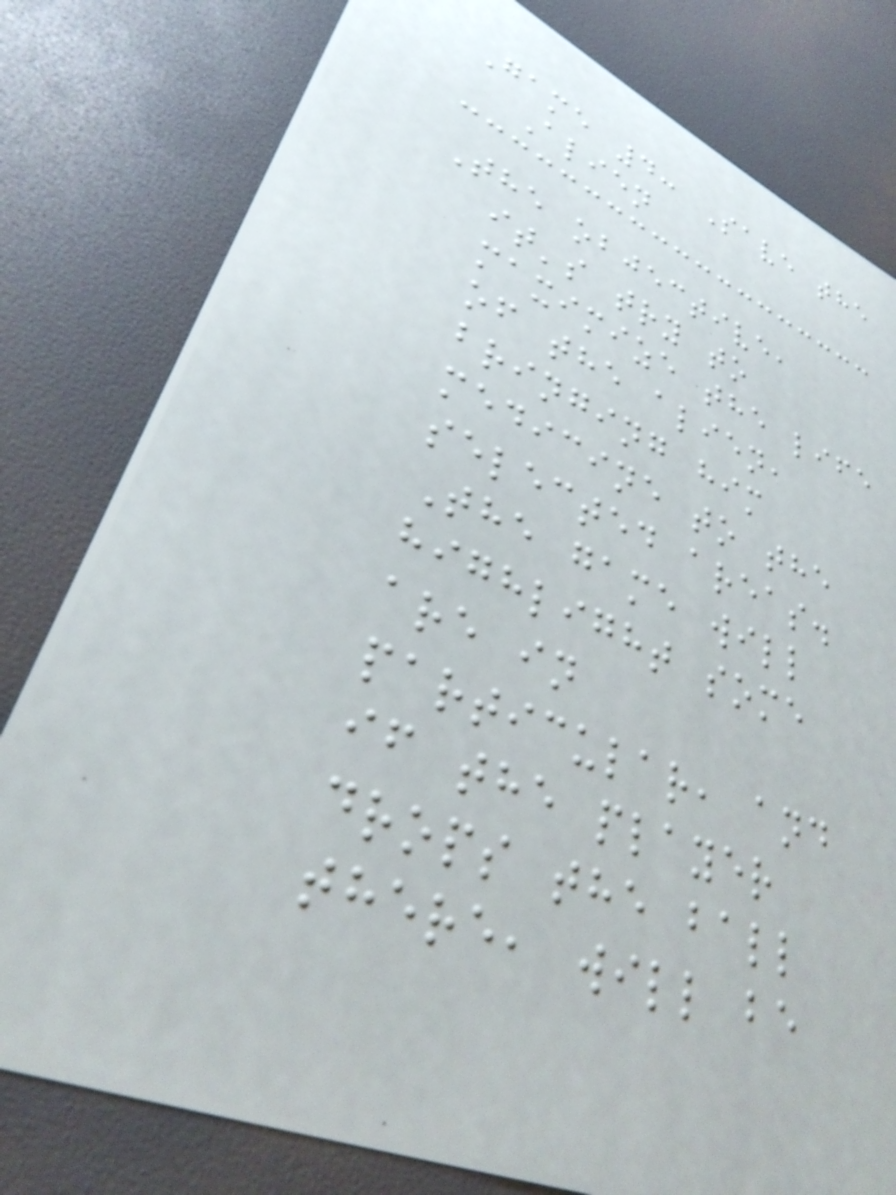Game 4: Save the
Alien
The objective,
it's try to
maximize the life
of the alien,
bringing him
medicine to the
selected areas.
The game will
highlight some
are in
particular, and
if the player
drops the ball
there, will be
